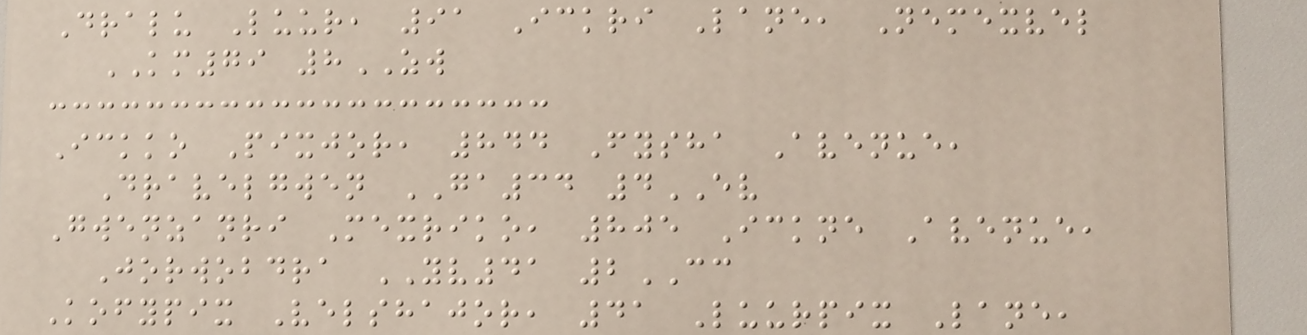Dralu Luur, 91 Ickri Lane, Nemexvel
KM79 8ZW
Ickko Pixjor, 844 Fysha Avenue,
Dravelgwen GA34 4EV
Gwenzanri Mexriko, 805 Ickne Avenue,
Jorwobdra YV41 2CC
Kofypix Velshajor, 41 Luurpix Lane,
